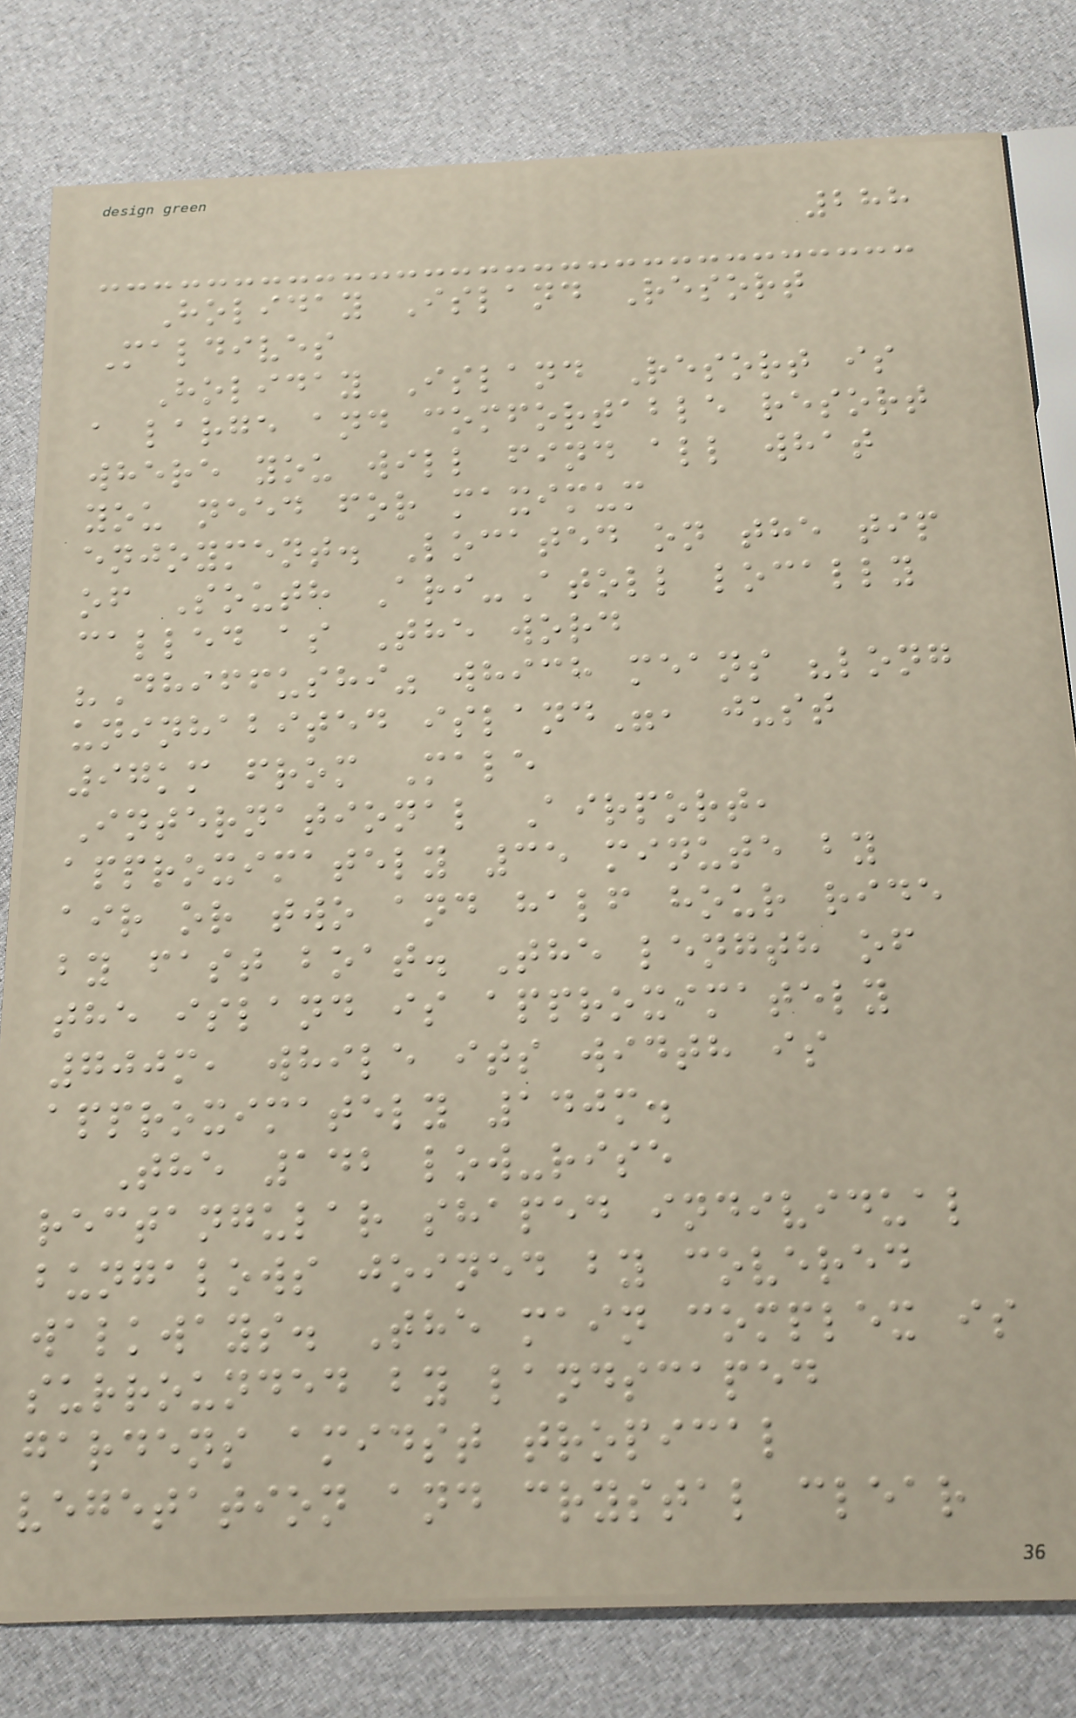288
Holiday Island Resort
Maldives
Holiday Island Resort is
a large and comfortable resort
where you will find all what
you need for maximum
enjoyment. Located on the tip
of South Ari-Atoll locally
called as The word
"Dhiffushi" which means "long
uninhabited island", just
97km from Male
International Airport,
approximately 35 minute by
air or two and half hour ride
by fast boat. The length of
the island is approximately
700m, while its width is
approximately 140m.
The 142 low-rise
rectangular shaped individual
bungalows joined by covered
walkways. The main complex is
surrounded by landscaped
gardens amidst tropical
vegetation and crystal clear
